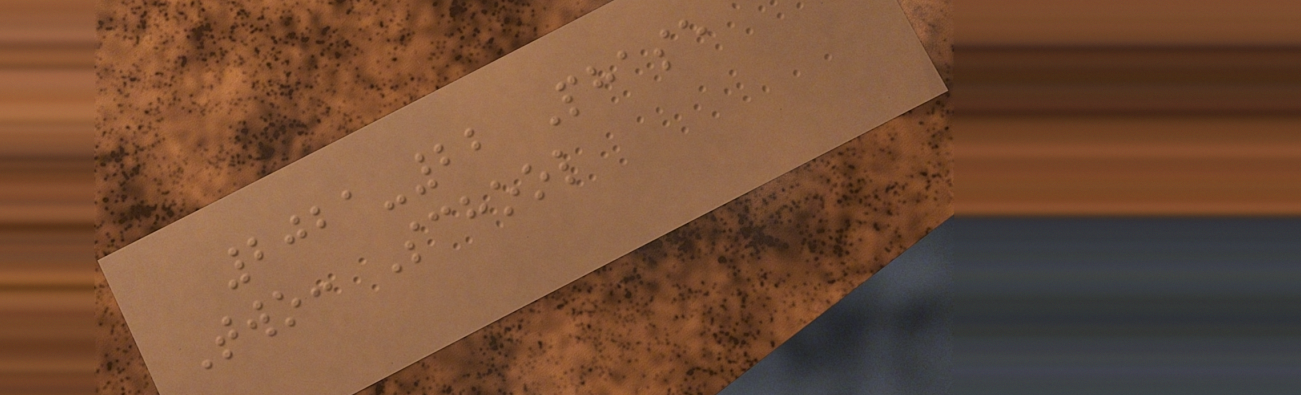2021-22 Phase
Two: School
